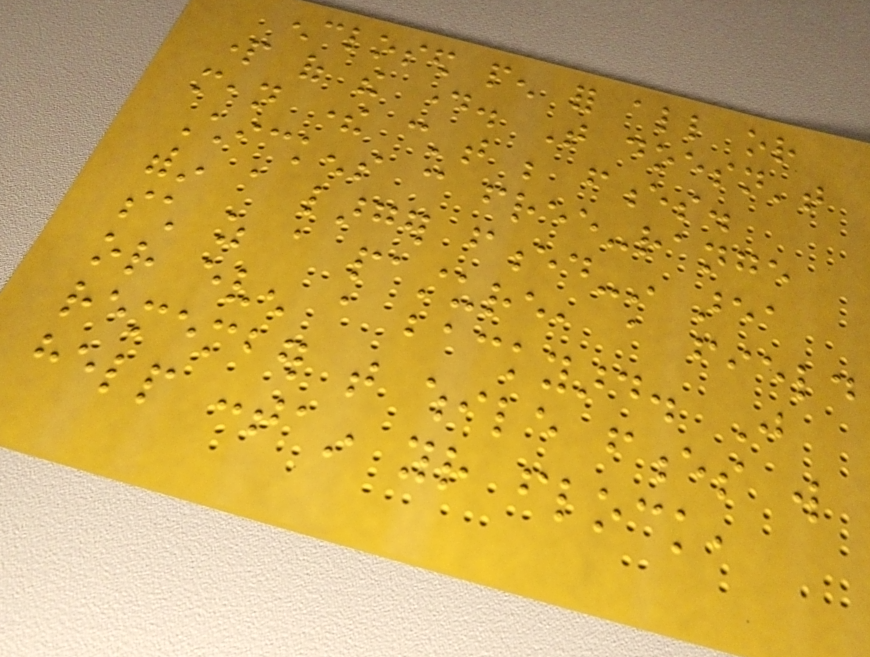enclosed pen for all or
part of the day. That doesn't
mean there can't be fences.
Chickens can free-range
within a larger fenced-in area
such as a pasture, a field
or even a backyard. Just
remember that while fences will
help contain your flock,
